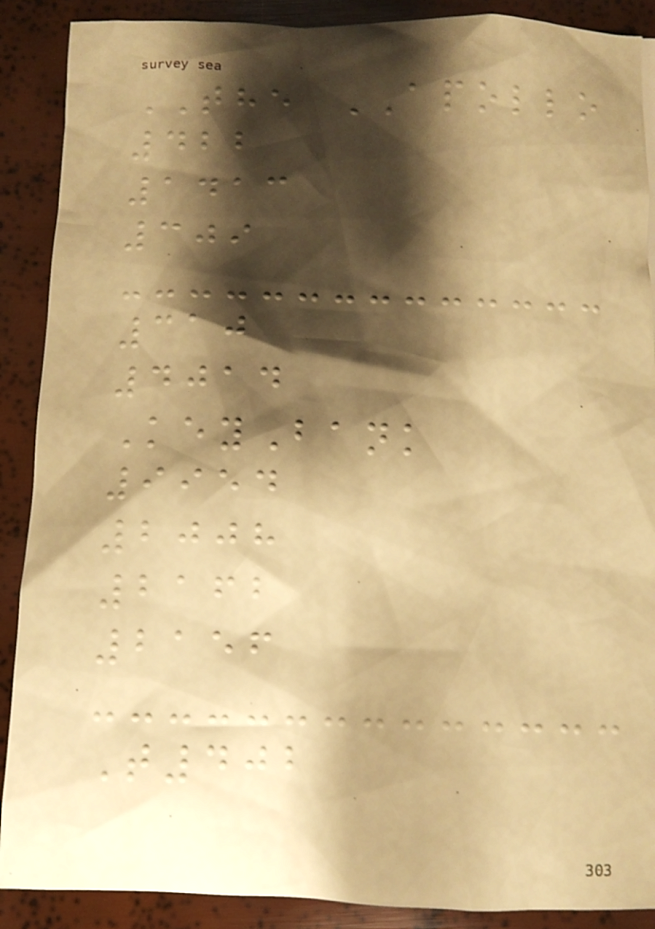THE APOLLO
422
1413
309
310
4014
KeyBank
9954
2008
2162
2156
T402
